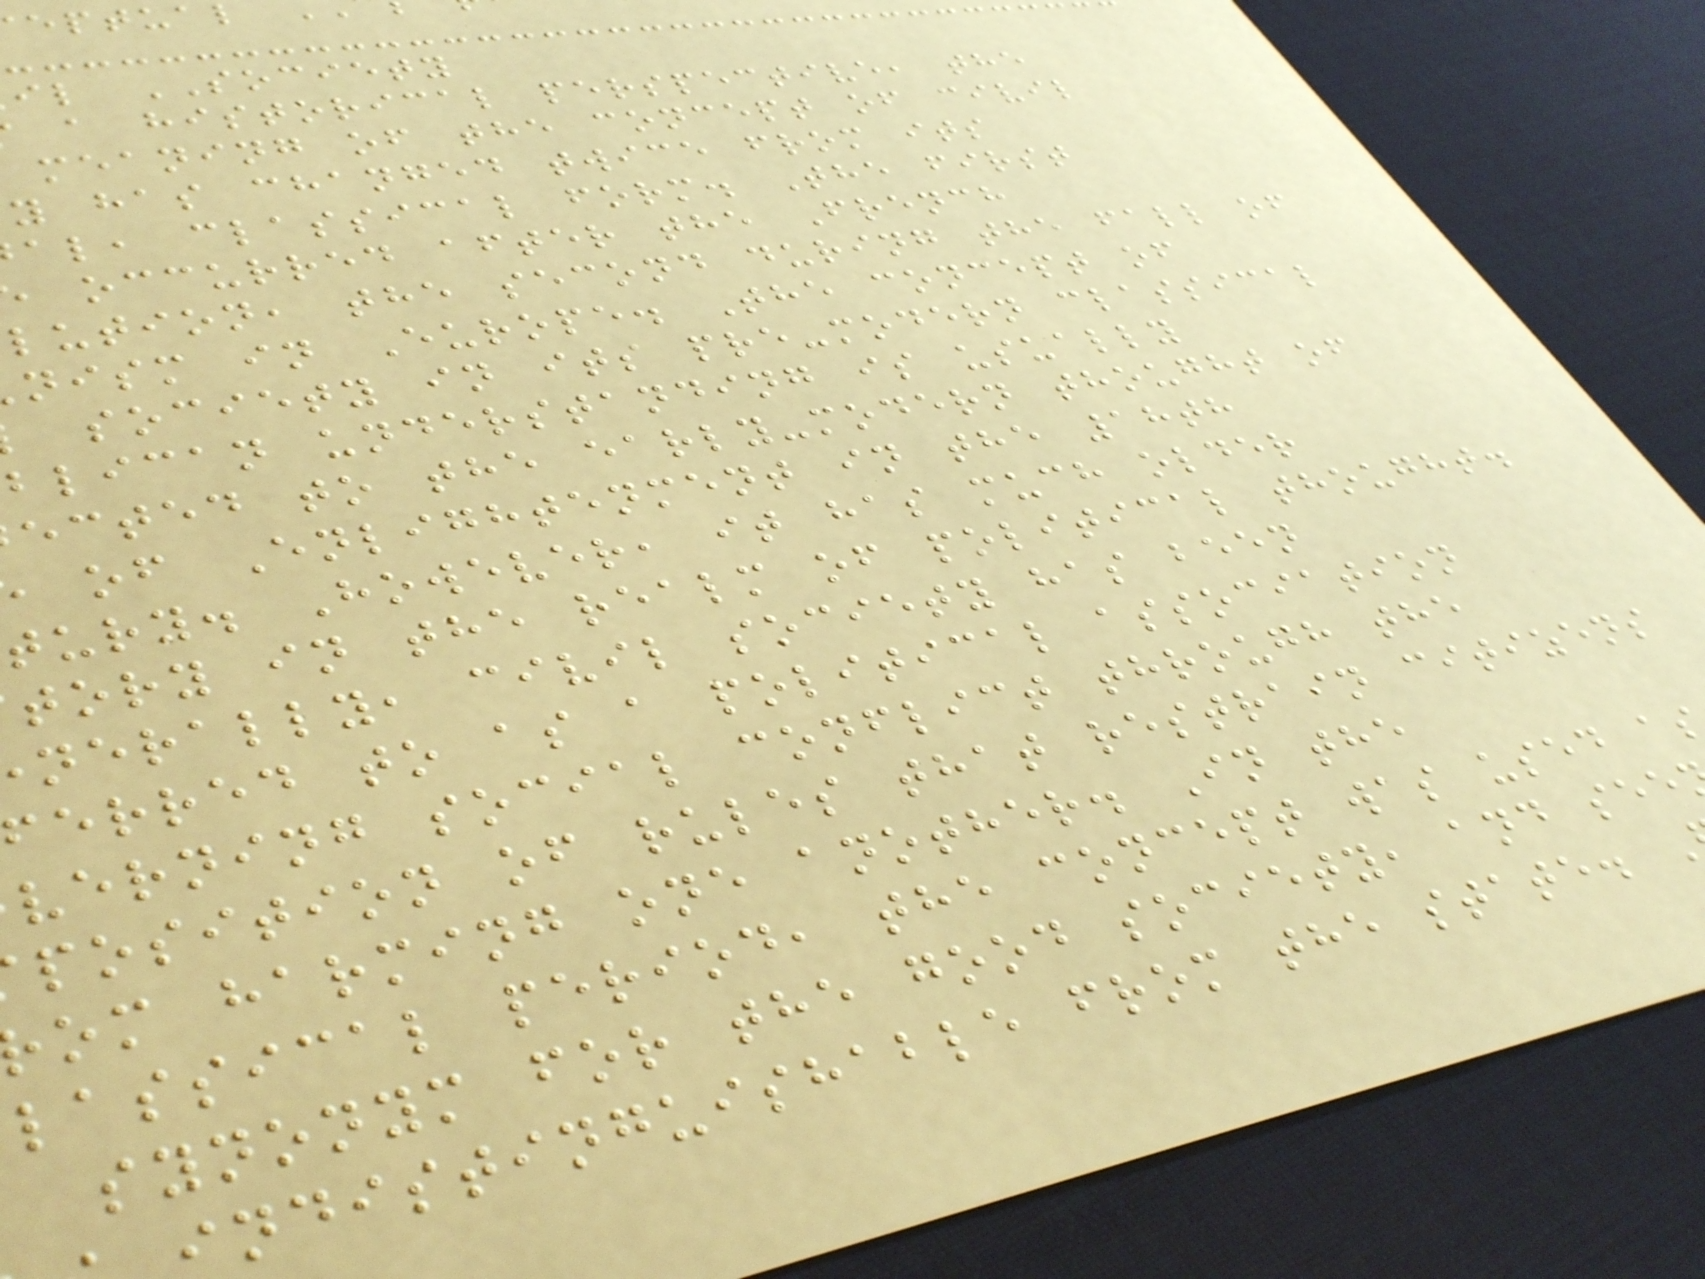il SOCIETY
a historical perspective, the
meaning of the concept of civil
y has changed twice from its
al, classical form. The first
occurred after the French
lution, the second during the fall of
nism in Europe. The concept of
society in its pre-modern classical
blican understanding is usually
ected to the early-modern thought of
of Enlightenment in the 18th
tury. However, it has much older
tory in the realm of political thought.
nerally, civil society has been
erred to as a political association
verning social conflict through the
position of rules that restrain citizens
om harming one another. In the
lassical period, the concept was used a
synonym for the good society, and see
ndistinguishable from the state.
